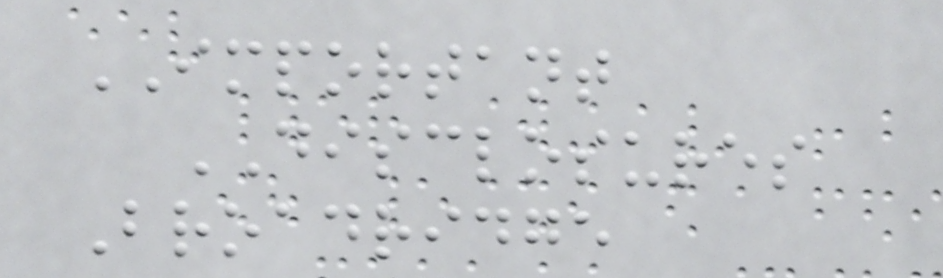IMPORTANT
DISCLOSURES
Broadridge
